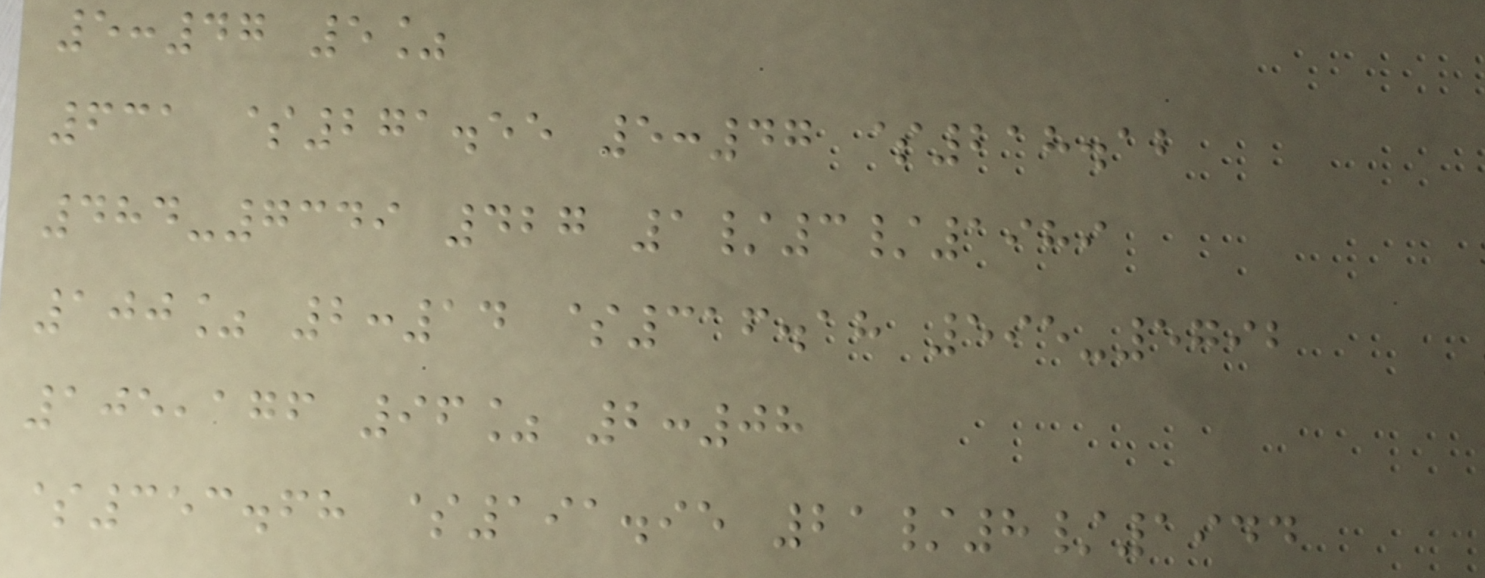5:47 5%
631 $271.55 5:47 $218.12
484-7349 427 1/3/1989
100% 2:14 $316.18 595-5792
105,176 96% 2:08
$353.68 $191.95 21/8/1944
